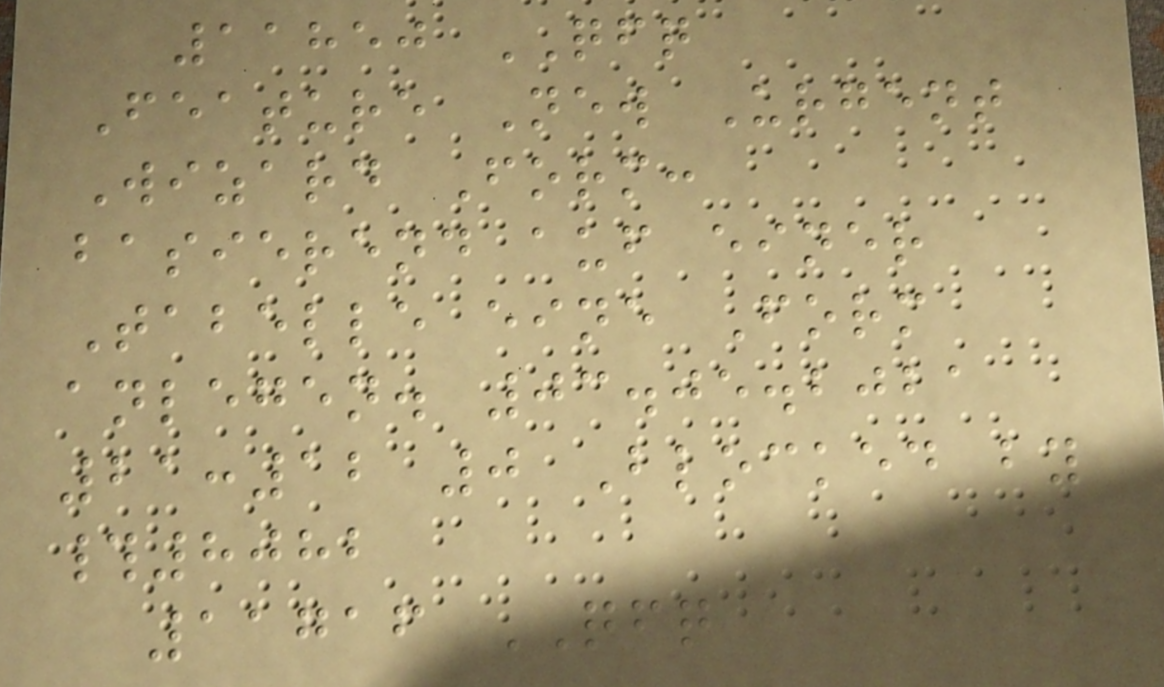11850 QFQ
Feature New Urgent
Wizard Form:
basierend auf einer
Tabelle eine Form
anlegen. 03.05.2021
21:12 0 Blocked by
#8082
11716 QFQ
